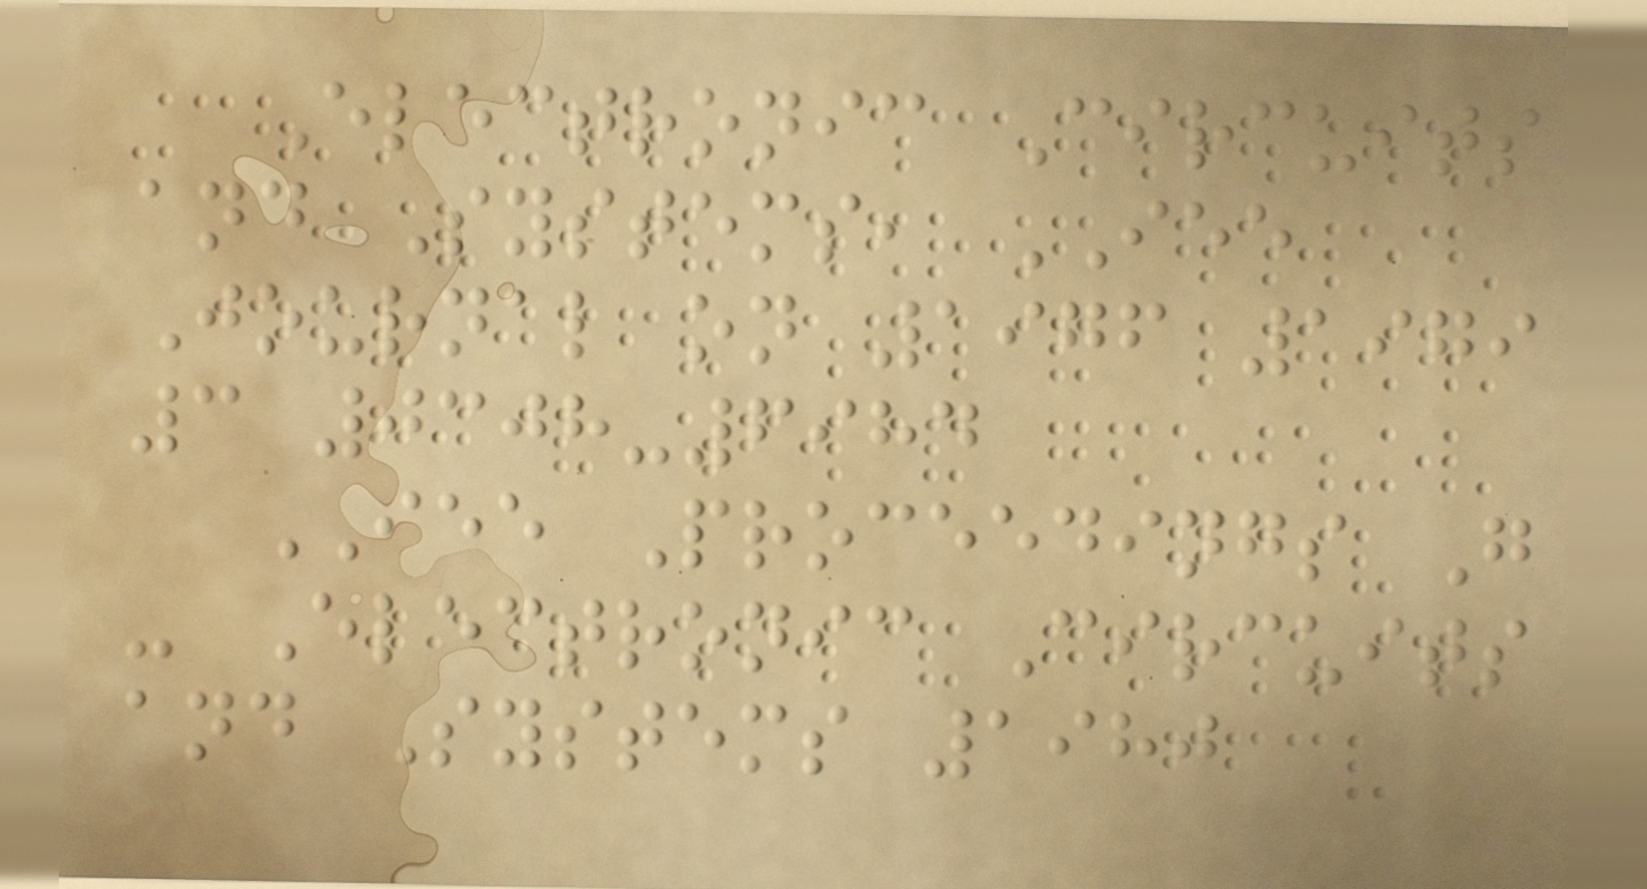Electronic Circuits
and Systems, IEE
Journal on 1976 1979
3 0308-6984
IEE Proceedings G
- Electronic Circuits
and Systems 1980
